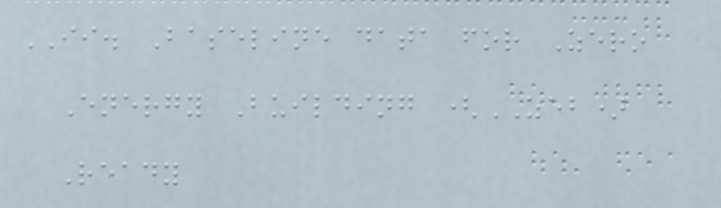II. Baseline data for Zero
Energy Building (ZEB)
Ready
